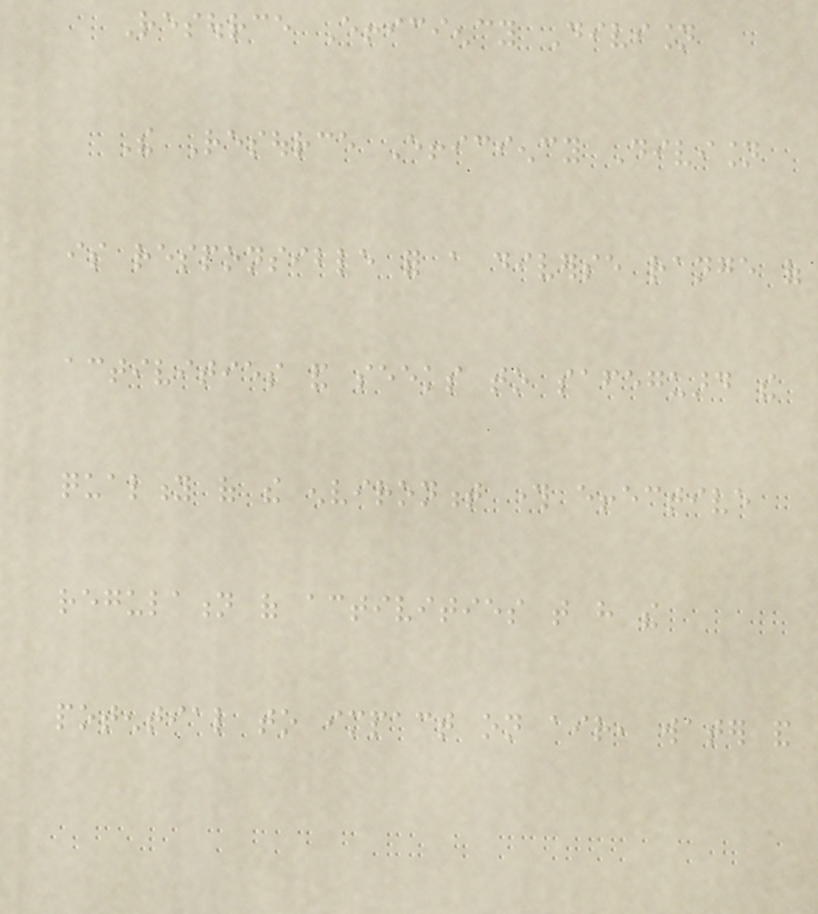Resource Efficiency Division
The Resource Efficiency Division
is responsible for a diverse range of
activities and seeks to safeguard the
quality of the environment through effective
regulation of activities that have the
potential to impact on air, water and
